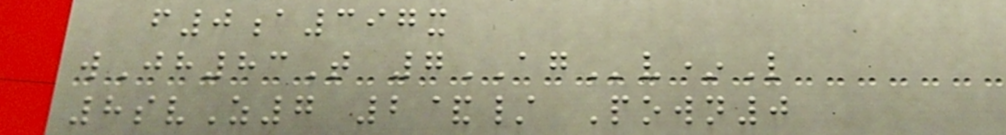f0a397x
wJh83T 7AGv*L
8svZ7 2&/ Pown0
